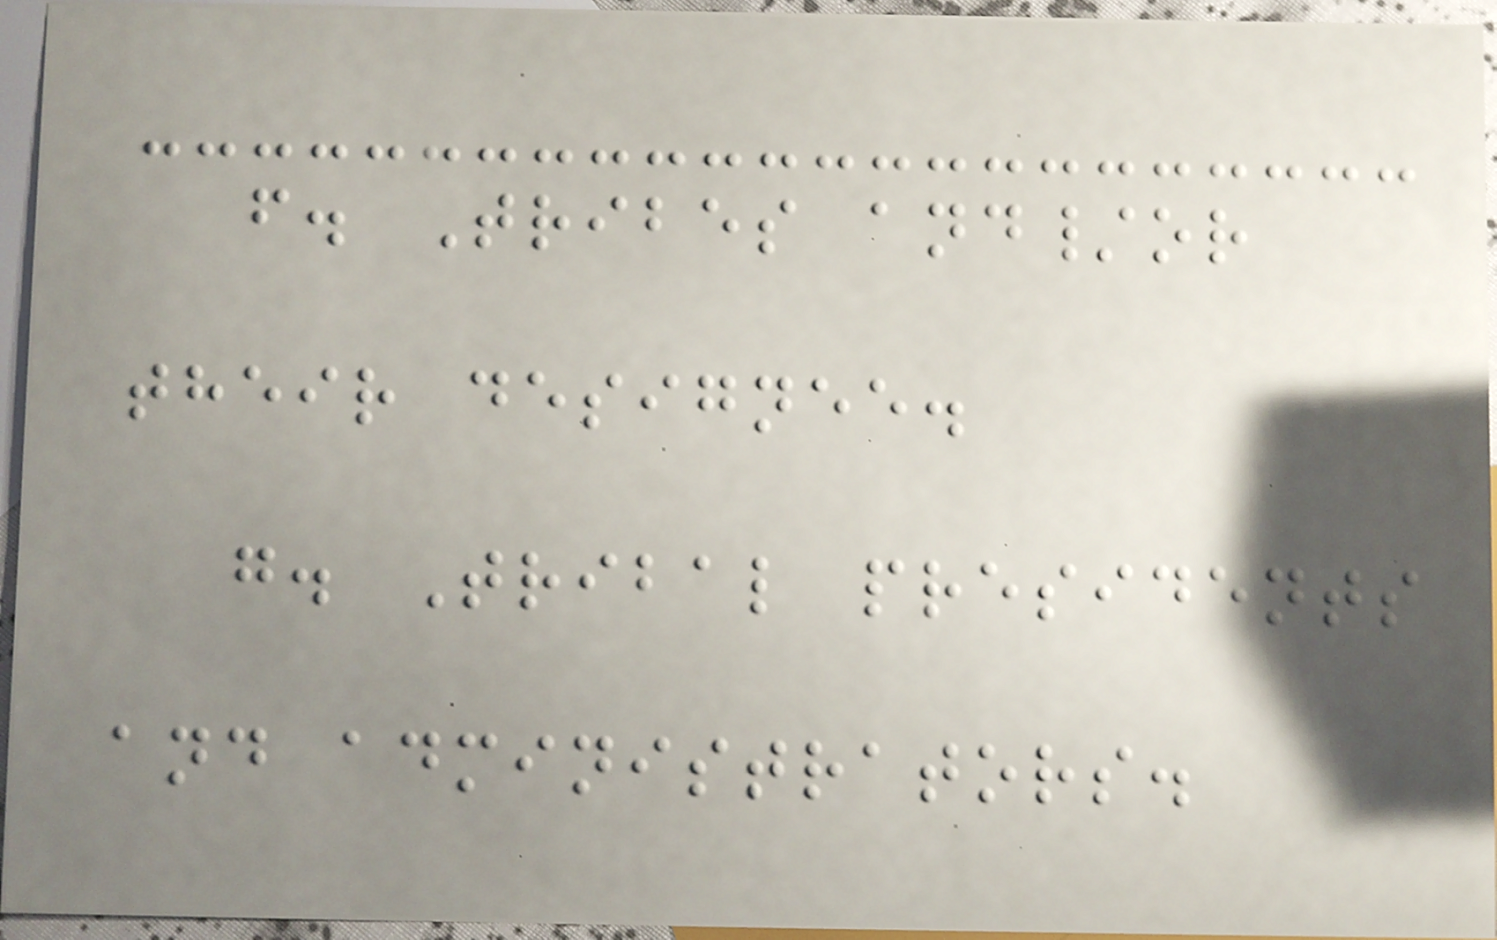f. Tribes and/or
their designee.
g. Tribal presidents
and administrators.
